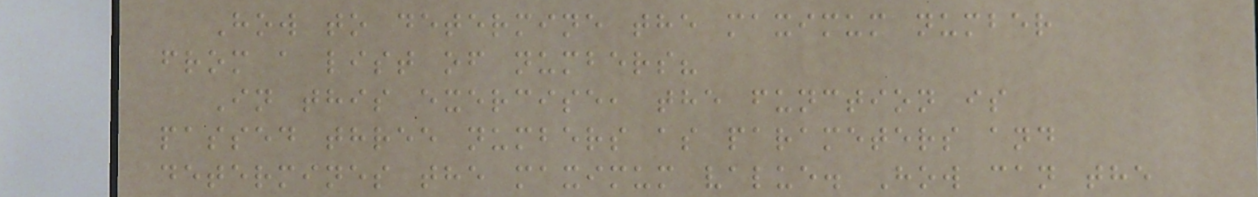How to determine the maximum number
from a list of numbers?
In this exercise, the function is
passed three numbers as parameters and
determines the maximum value. How can the
